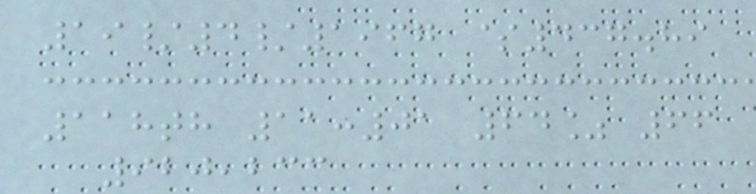19/4/1967 $437.89
118th 11:01 64% 66
920,233
